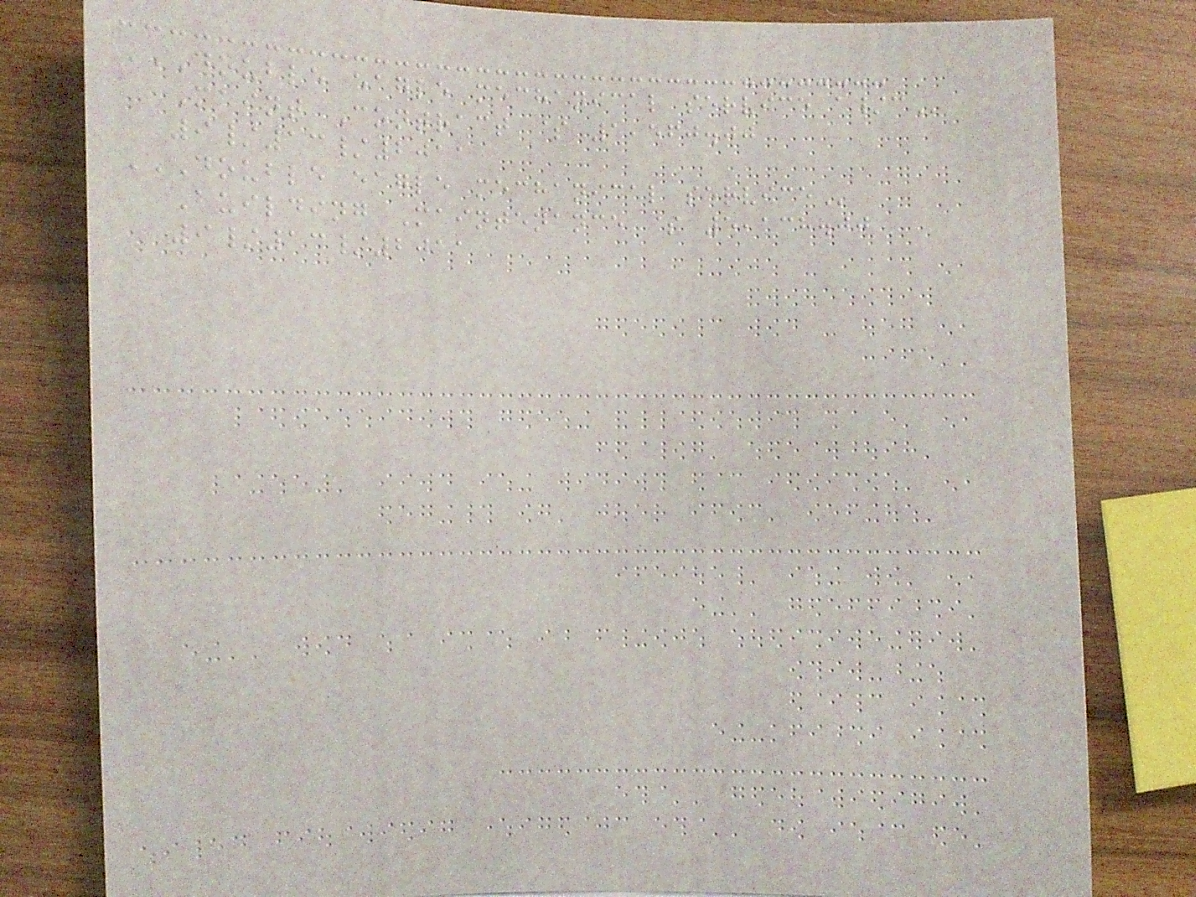DOUBLE EAGLE MECHANICAL SERVICE A/C
Maint Contract $ 1,560.00
9/13/2011
DOUBLE EAGLE MECHANICAL SERVICE
Building Maintenance $ 5,138.00
9/13/2011
